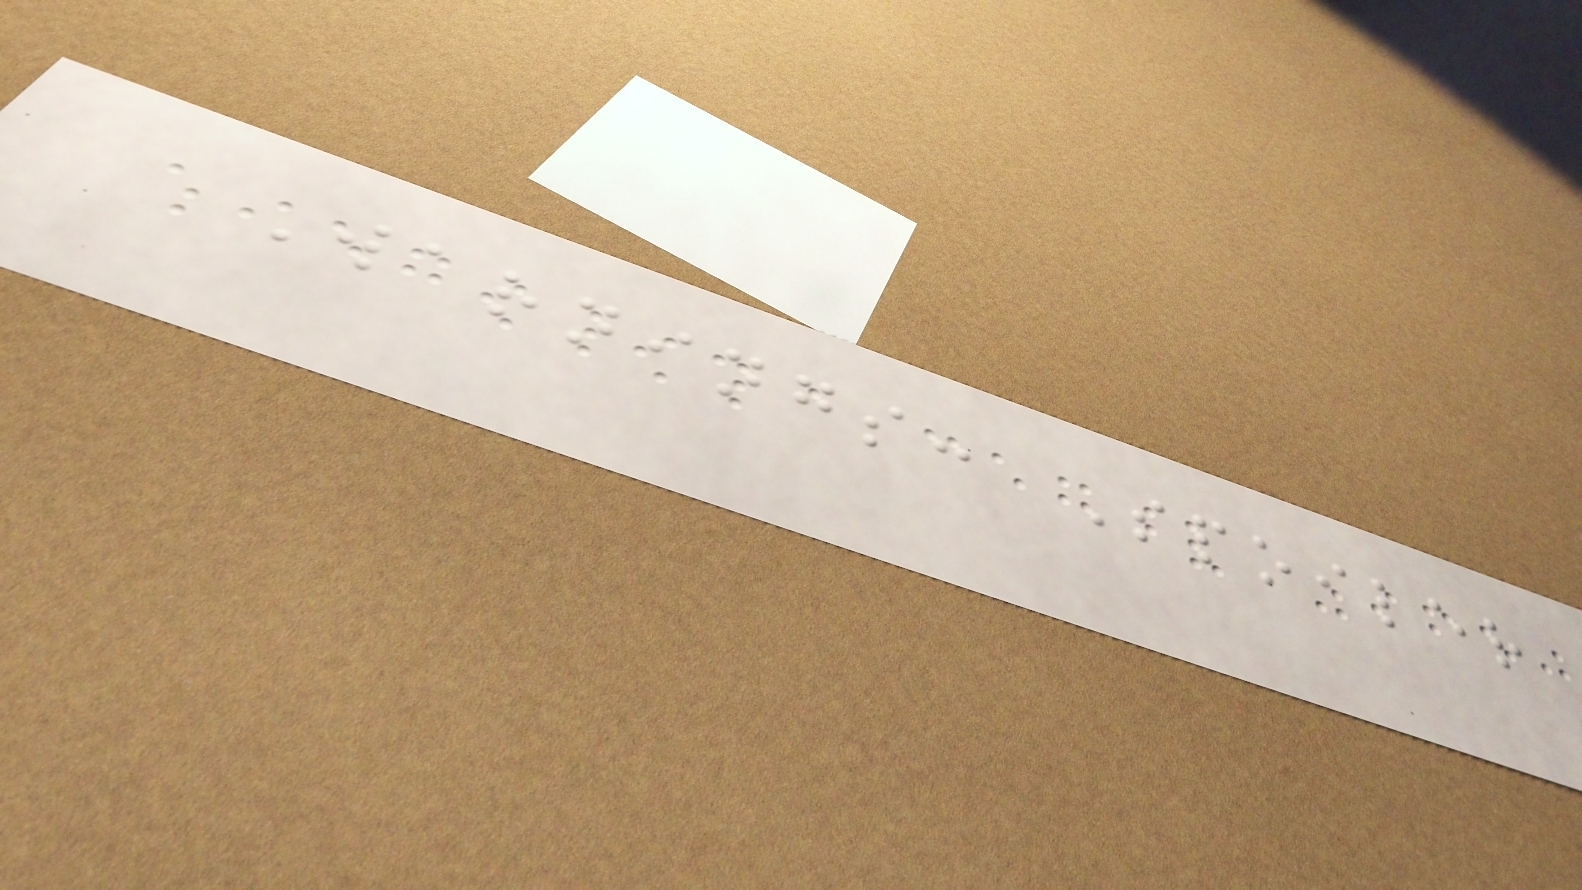Warnings: Spoiler
